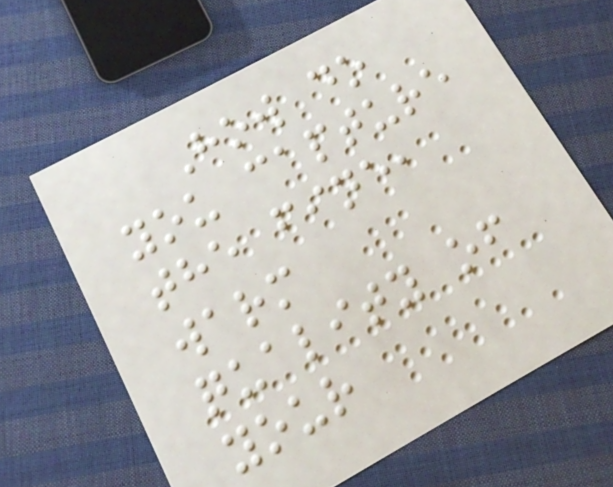How do
you capture
the fine,
warm
quality of
your
